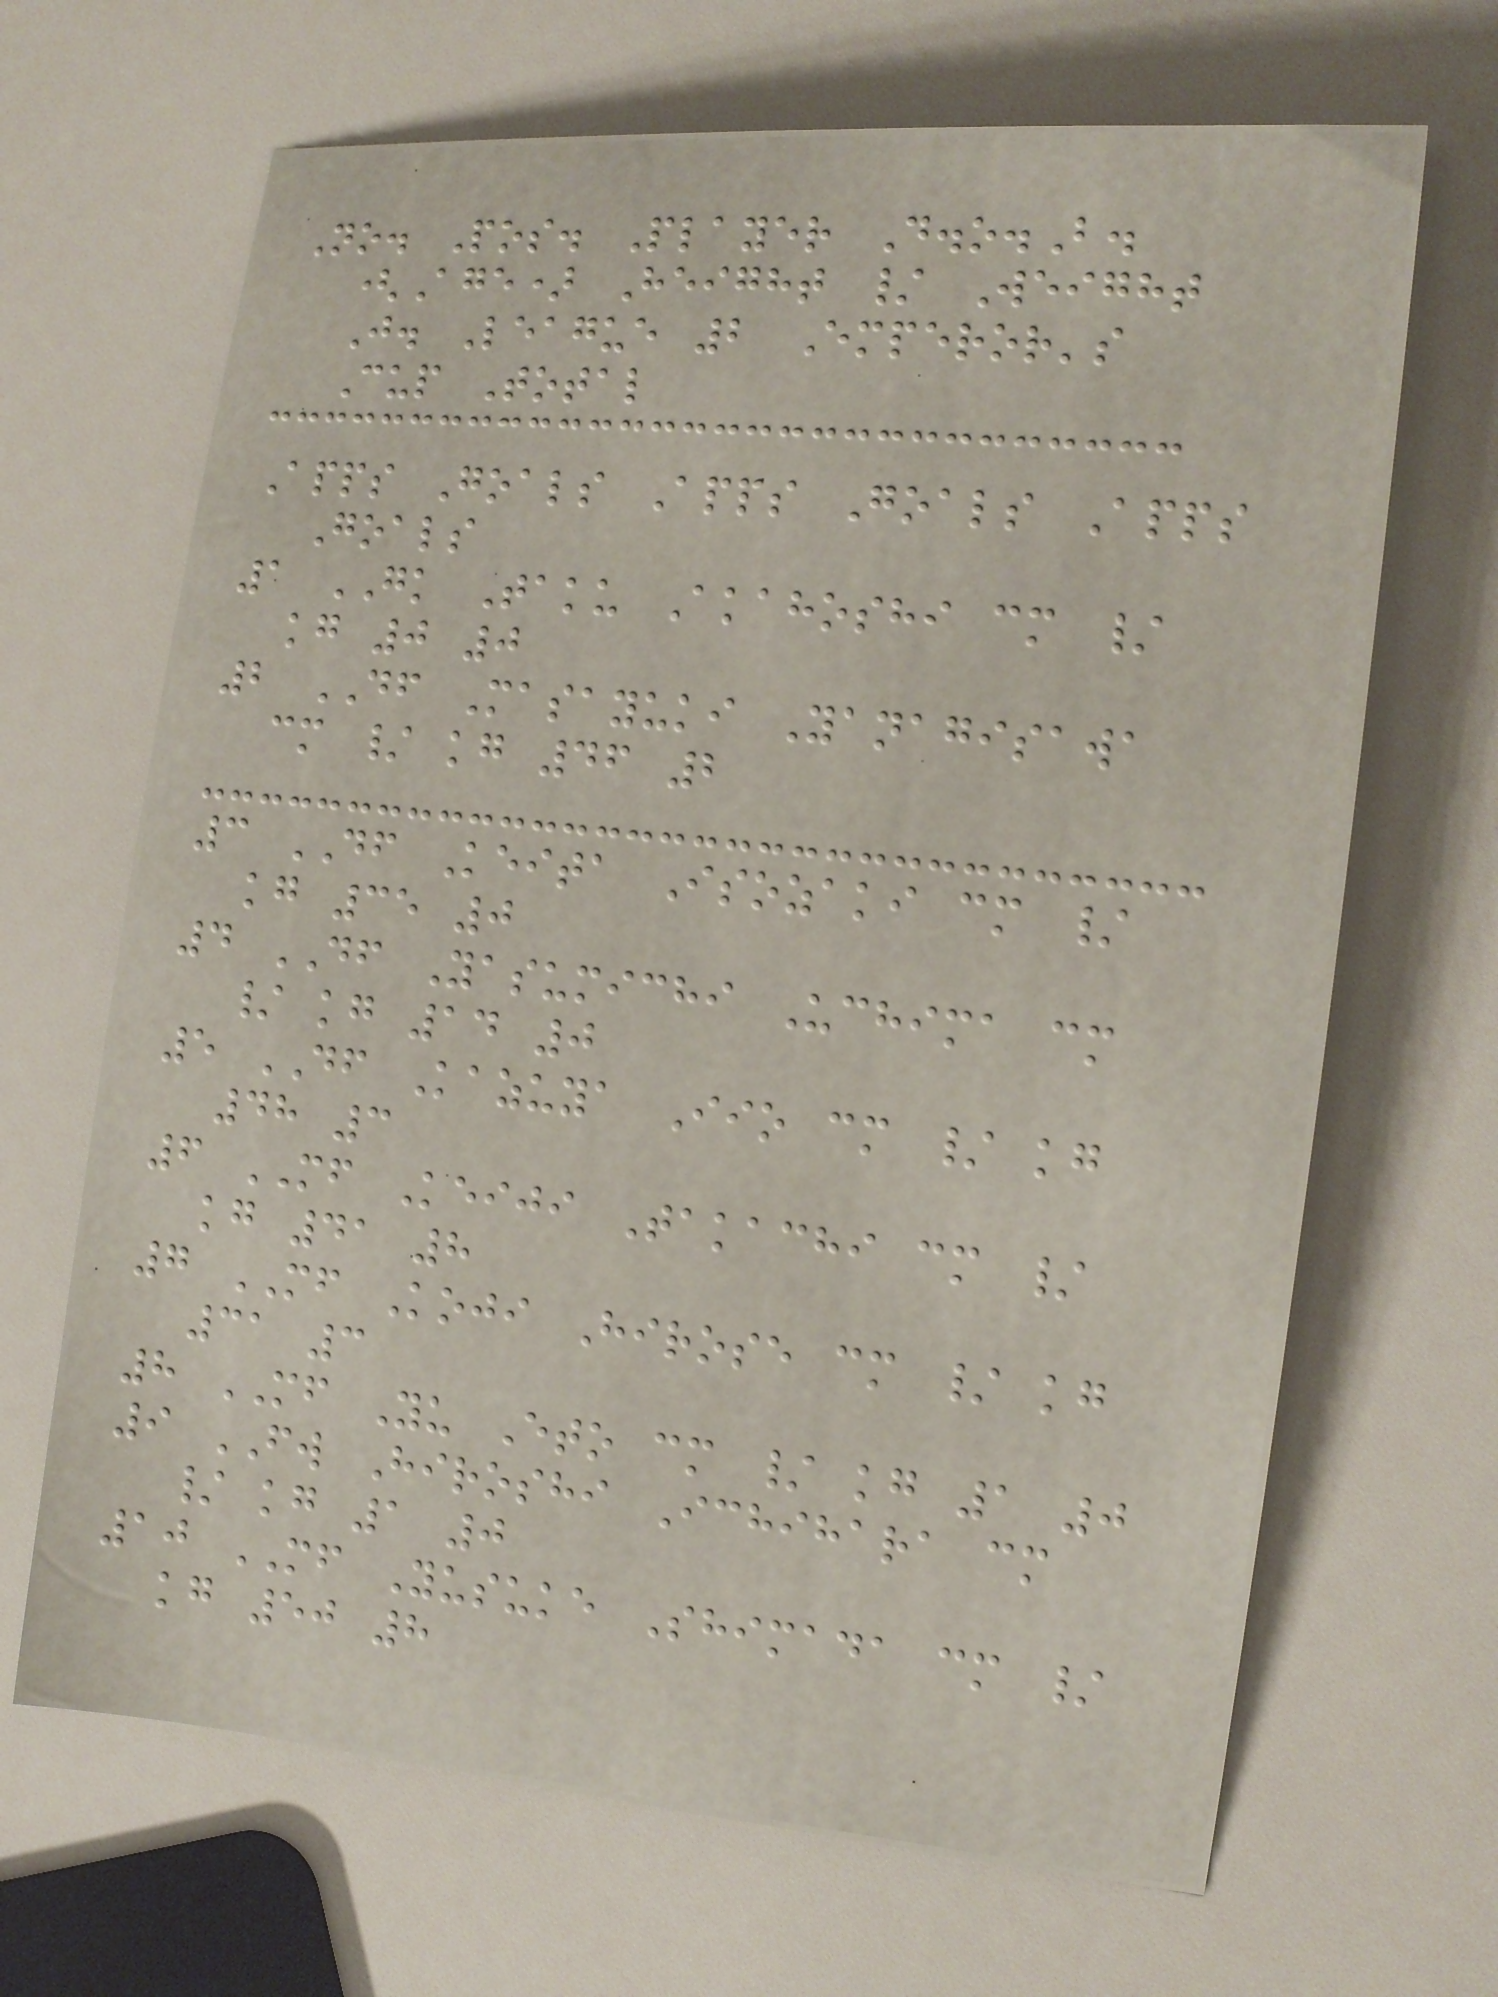No. Pos. Player D.o.B.
(Age) Height / Weight
J. League 2 Emperor's
Cup Total
Apps Goals Apps Goals Apps
Goals
1 GK Taku Akahoshi cm /
kg 0 0
2 DF Masayuki Yanagisawa
cm / kg 46 2
3 DF Keita Isozaki cm /
kg 35 0
4 DF Yasumichi Uchima cm
/ kg 14 0
5 DF Kazuya Iio cm / kg
48 3
6 MF Keiji Takachi cm /
kg 41 8
7 MF Koji Hirose cm / kg
31 3
8 MF Yu Eto cm / kg 1 0
9 FW Hiroshi Ichihara cm
/ kg 1 0
10 MF Yusuke Shimada cm /
kg 50 8
